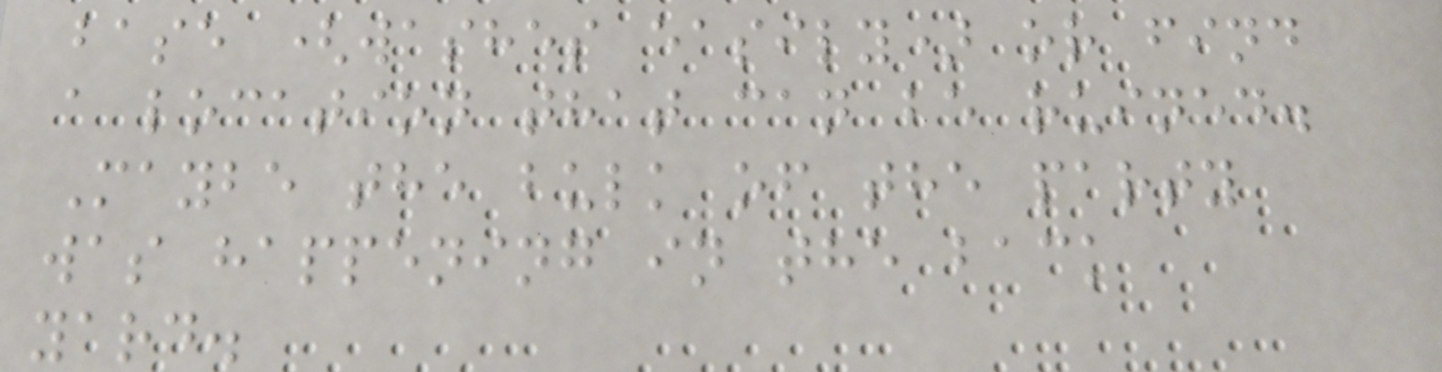base (washes easily) or find
a location that can be ruined.
Maybe the bulk of the party
was happening in the back
yard.
